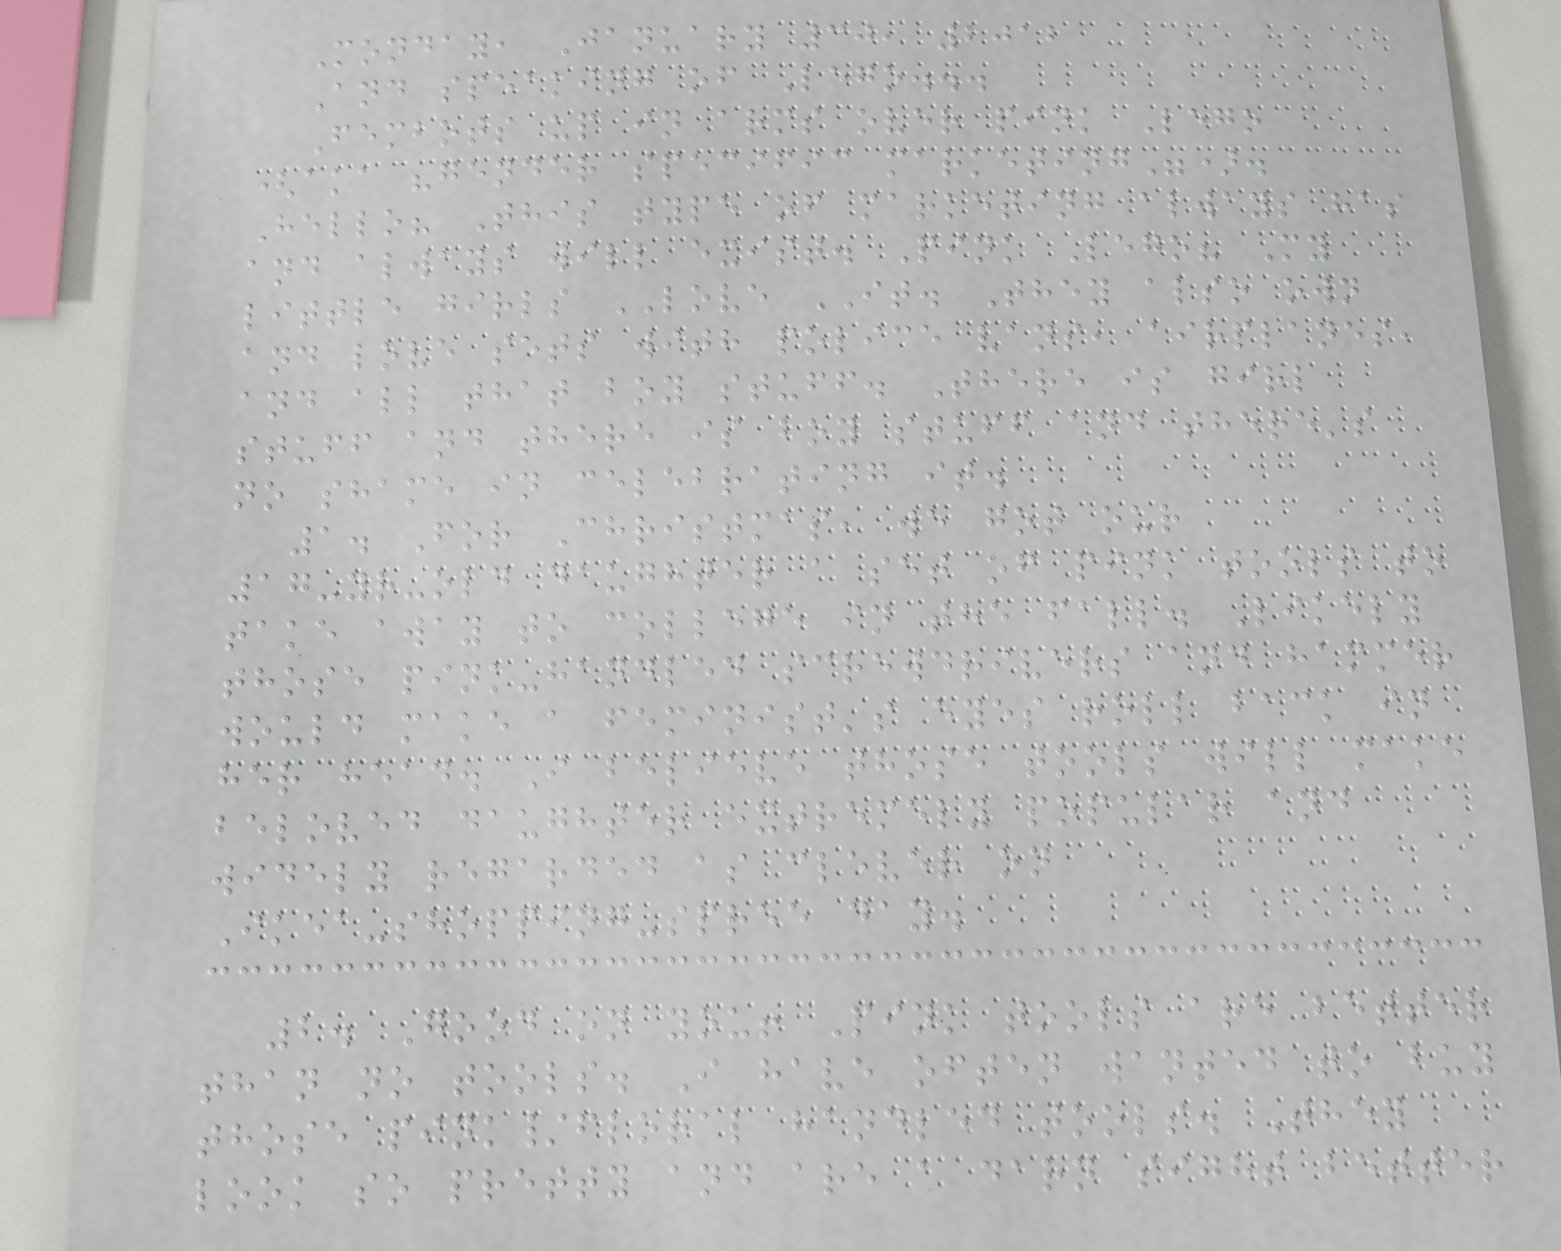Monday, January 30, 2012
And speaking of Lego...
Fembots up in arms over pink Lego
(aka "gender specific marketing").
Hello? This type of marketing always has
and always will exist. Pink Lego? My
little girls LOVE IT. They also own
and love sets with police vans, airplanes,
and all that boy stuff. There is girl
stuff and there is boy stuff and there's
no shame in celebrating it.
1. For Christmas, we got our
17-yr-old daughter a set of pink tools to
take away to college in the fall. Likely
those pink-handled screwdrivers and hammer
would make a feminist's eyes roll back in
her head. I believe those tools will make
beloved daughter extremely popular and
widely regarded as clever on
Ikea-shopping-spree day.
2. Good on you! Pink tools are better
than no tools. I have often wanted to buy
those pink/floral handled tools. They
look so pretty and are a darn sight better
